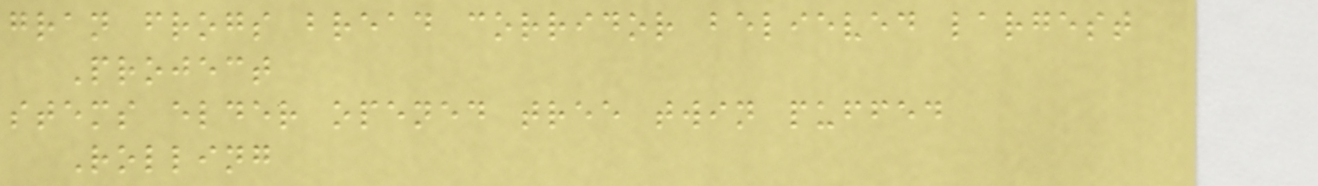gran frogs bread corridor believed largest
Project
stems elder opened tree twin puffed
Rolling
